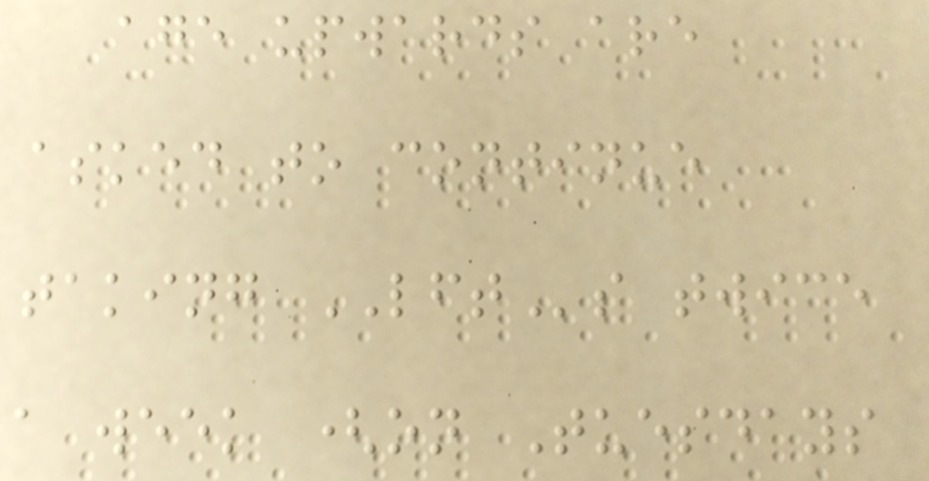age upwards are
asked to continue
taking LFTs twice
a week (on Tuesdays
